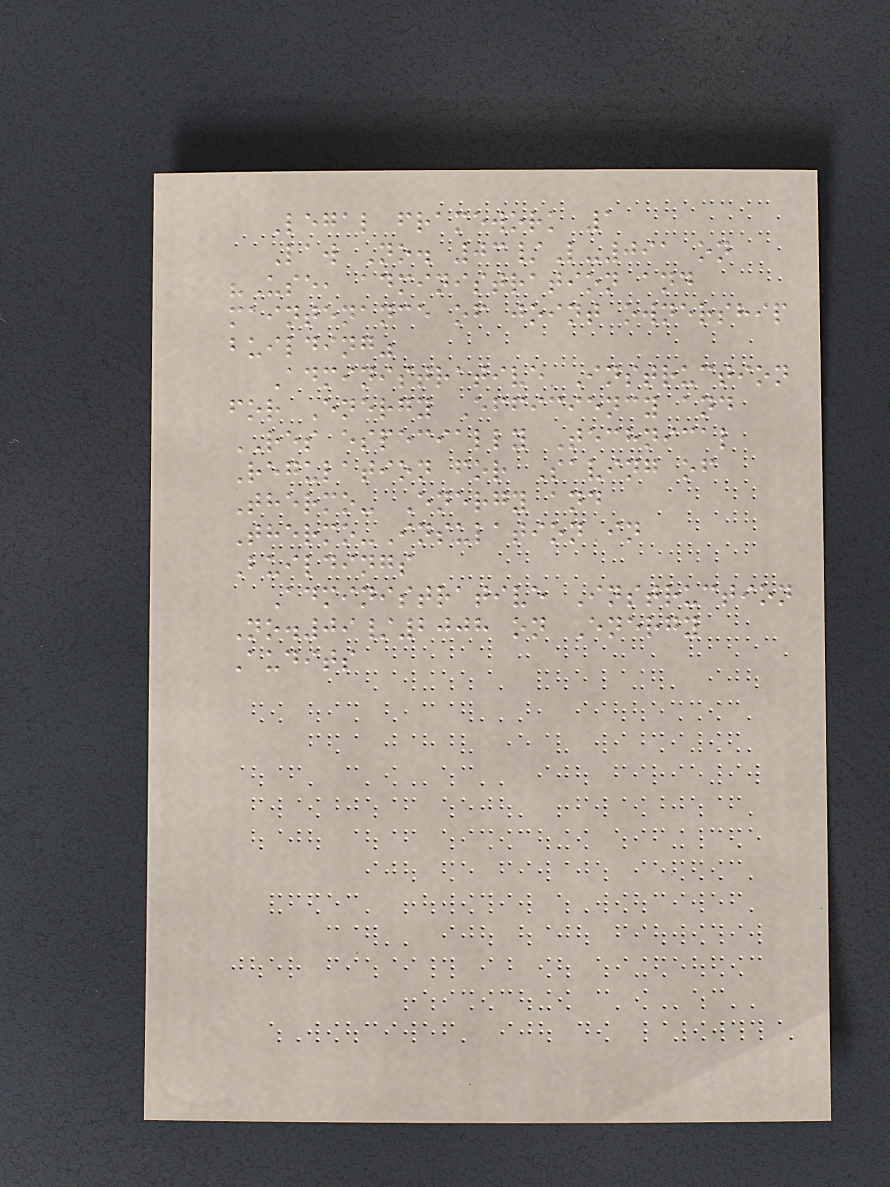Legal framework 1
Law No. 03/L-091 on
"Use, administration and
maintenance of joint ownership
building"
Administrative Instruction
for Energy Efficiency and
RES especially Technical
Regulation for Saving of
Thermo- Energy and
Thermo-Insulation in
Buildings
Administrative Instruction
No.09/2008 on Energy
Audits
